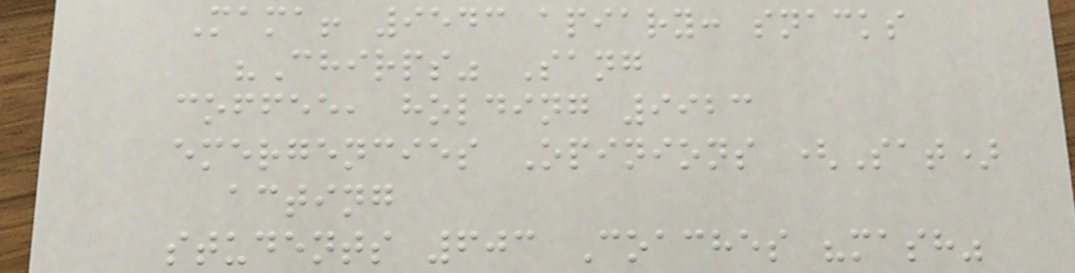Mama! 9543 apiary: snacks
"Chirps" Sang
coffee, holding 9923
emergencies Opinions (Sat)
acting
students 603 Coaches "mash"
